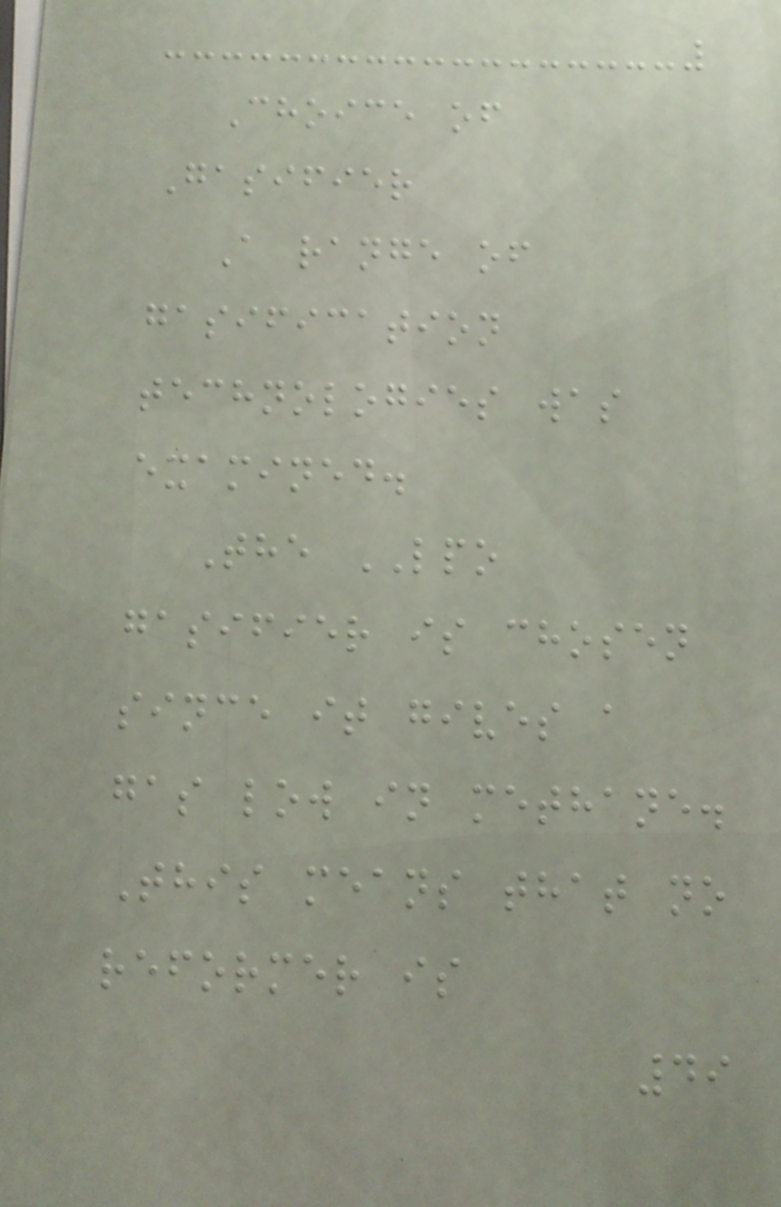Choice of
Gasifier
A range of
gasification
technologies was
examined.
The LPO
gasifier is chosen
since it gives a
gas low in methane.
This means that no
reformer is
49
